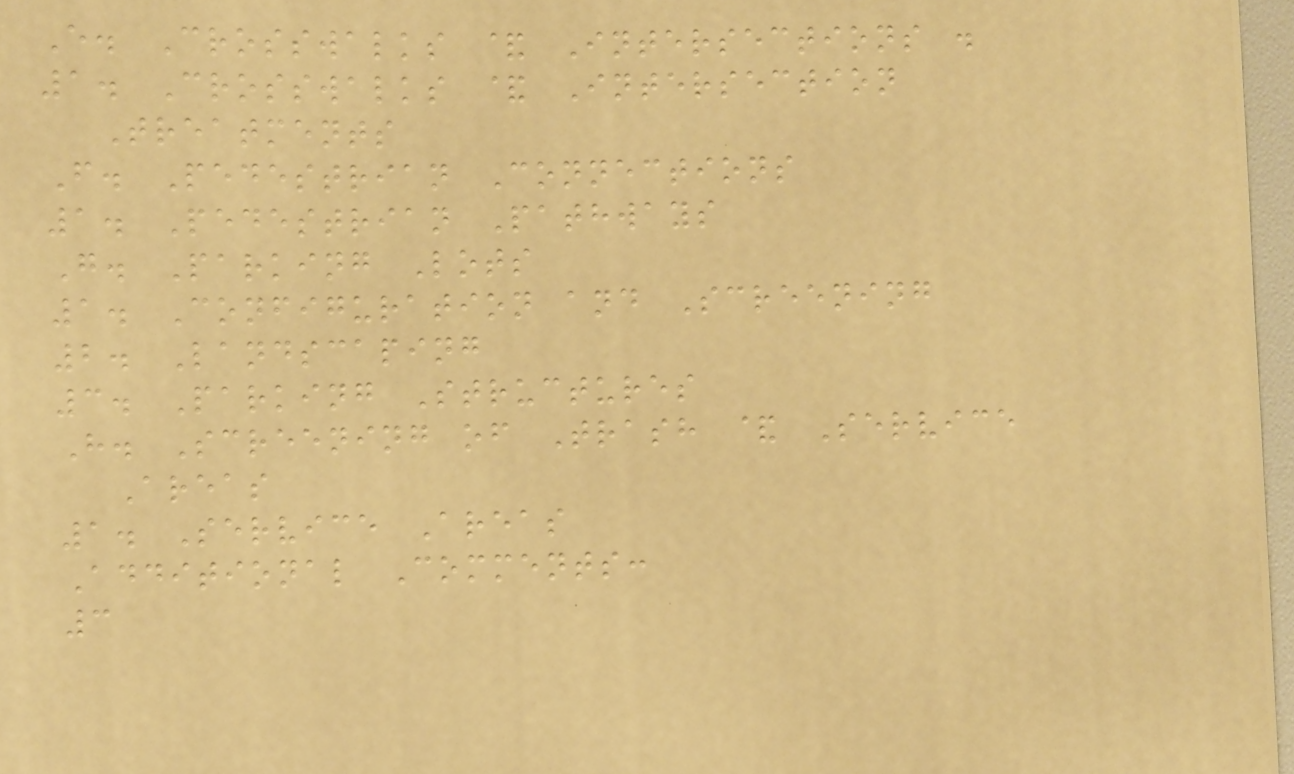E. Crosswalks & Intersections .
1. Crosswalks & Intersection
Treatments
F. Pedestrian Connections
1. Pedestrian Pathways
G. Parking Lots
1. Configuration and Screening
2. Landscaping
3. Parking Structures
H. Screening of Trash & Service
Areas
1. Service Areas
Additional Comments:
3
